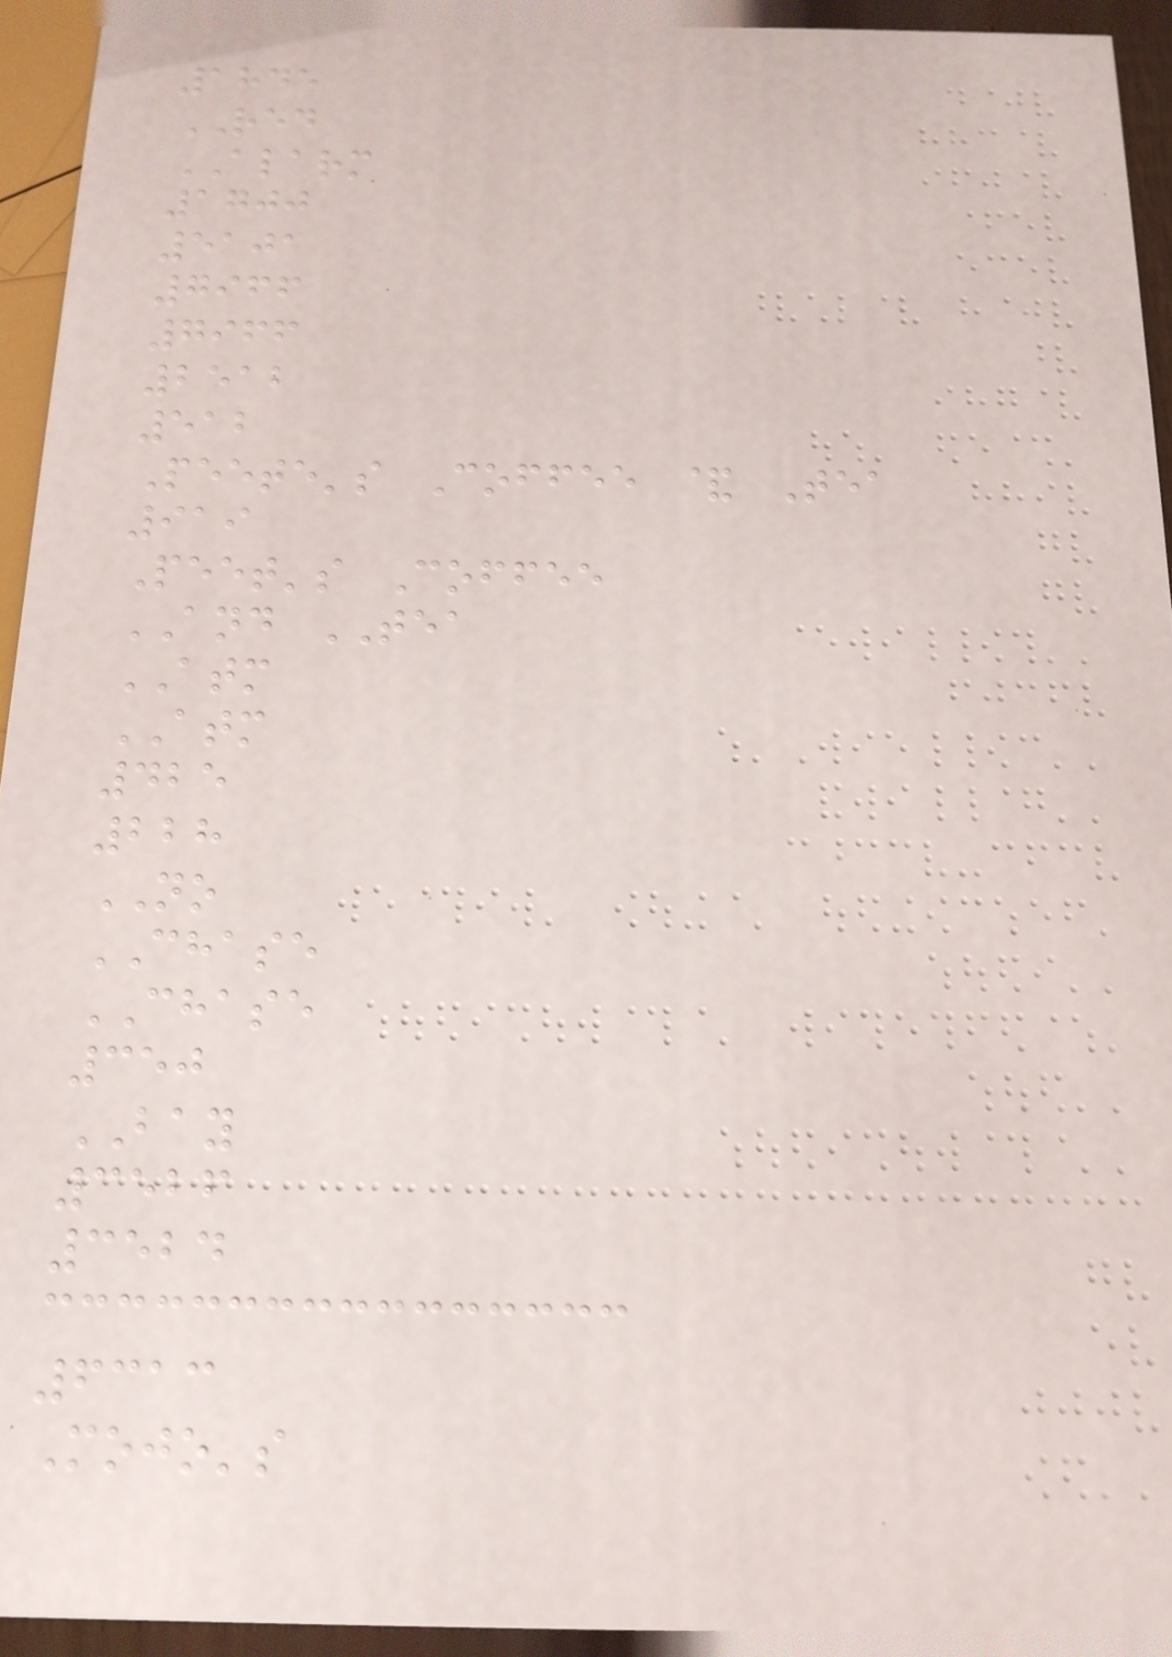1845
RED
ALARM
1700
5101
7966
7966
2512
512
Peete's Coffee & Tea
919
Peet's Coffee
AND TEA
ATM
ATM
425
228
NO
CHASE
CHASE
350
BAY
3526
3524
6313
Mojo's
